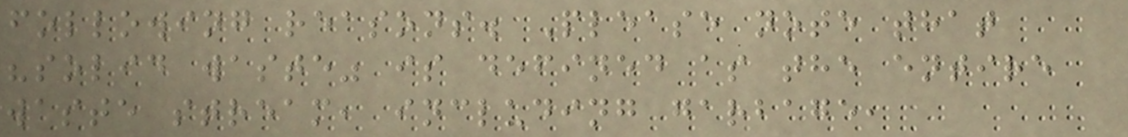following reasons. Please note that
"solid waste" is defined as the entire
waste stream, including garbage,
